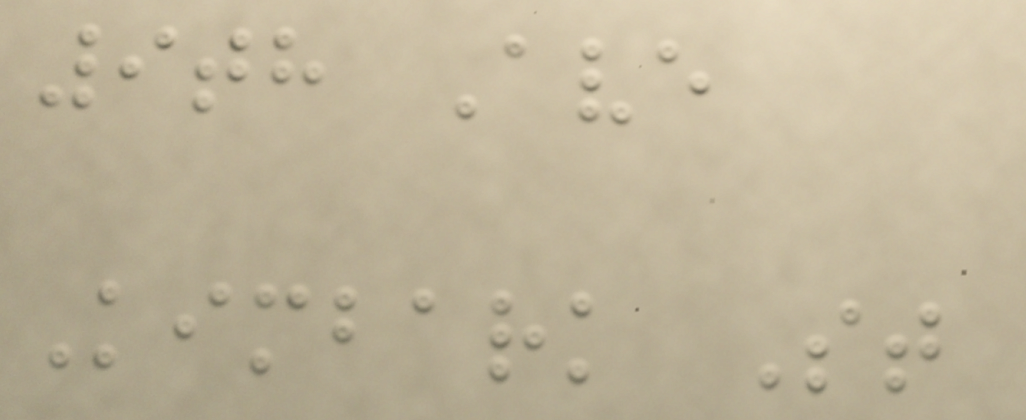9th Ave
Kimbark St
